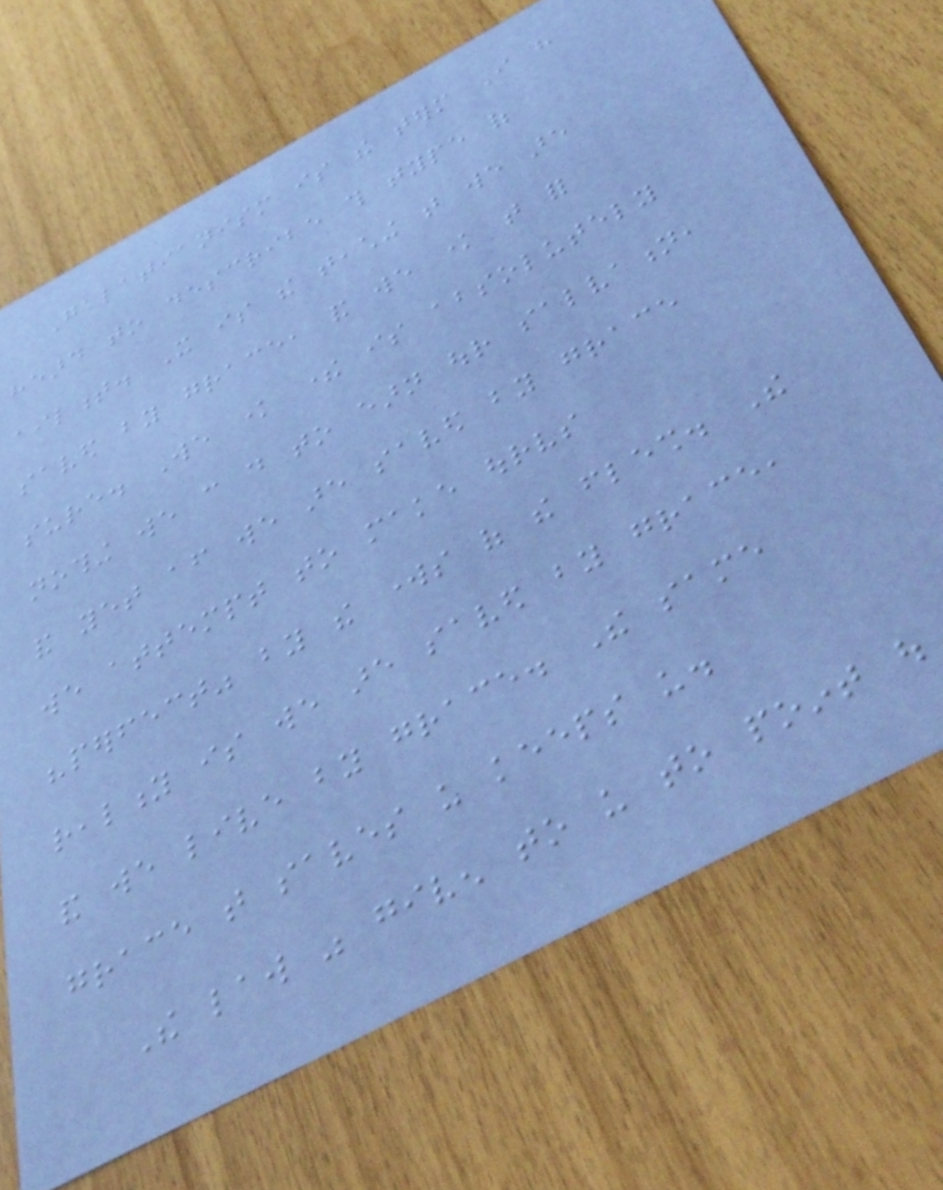Galatianism is the term I have
heard to describe this type of
ailment. It is the teaching that we are
saved by grace, and we know that for
sure. We know there is absolutely
nothing we can do to earn our salvation,
and yet after we are saved by grace
we attempt to make ourselves
"perfect" by the works of the flesh. The
reality is we are saved by grace,
and we live by grace. The same
grace that saves us keeps us.
The law was given to us to point out
